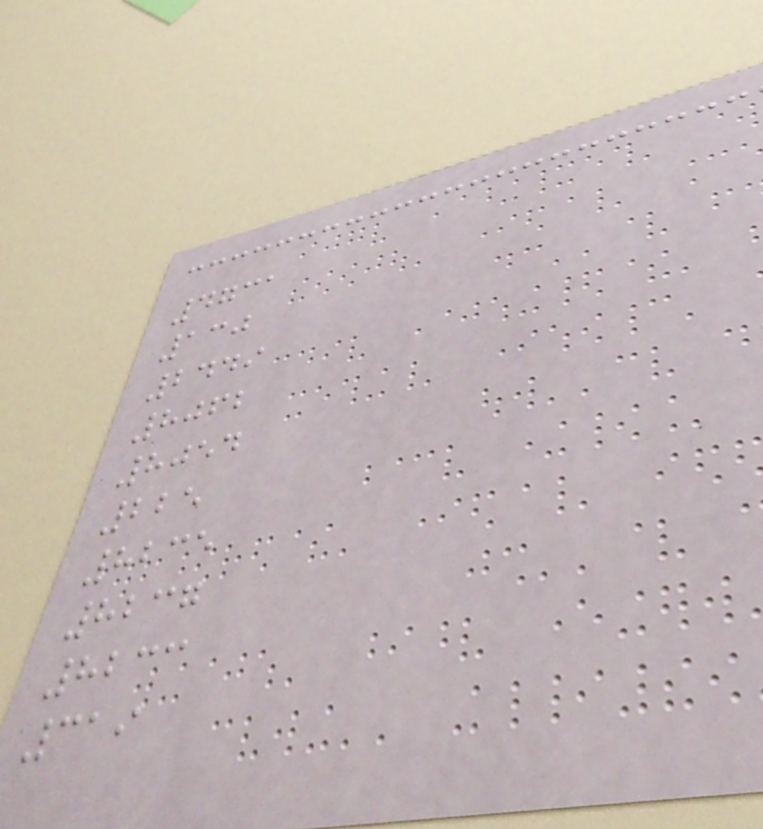4731
130
2449
8062
8054
225
8235
8237
8233
319
